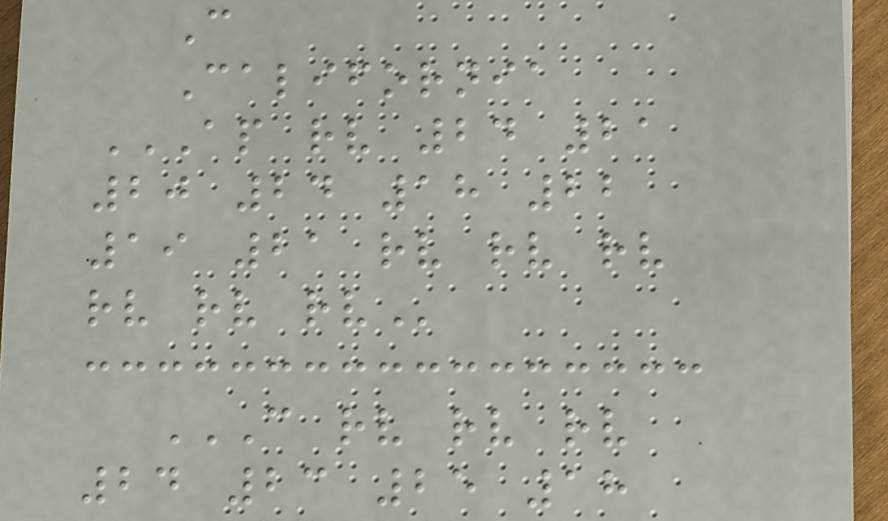C
California
AP RV 24 21
20 24 18 22
19 21 RV RV RV
RV RV RV
C RV RV RV
24 23 25 18
